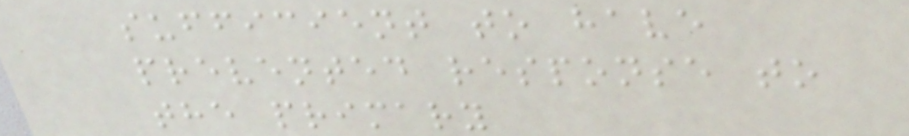sufficient to have
prevented response to
the primary
